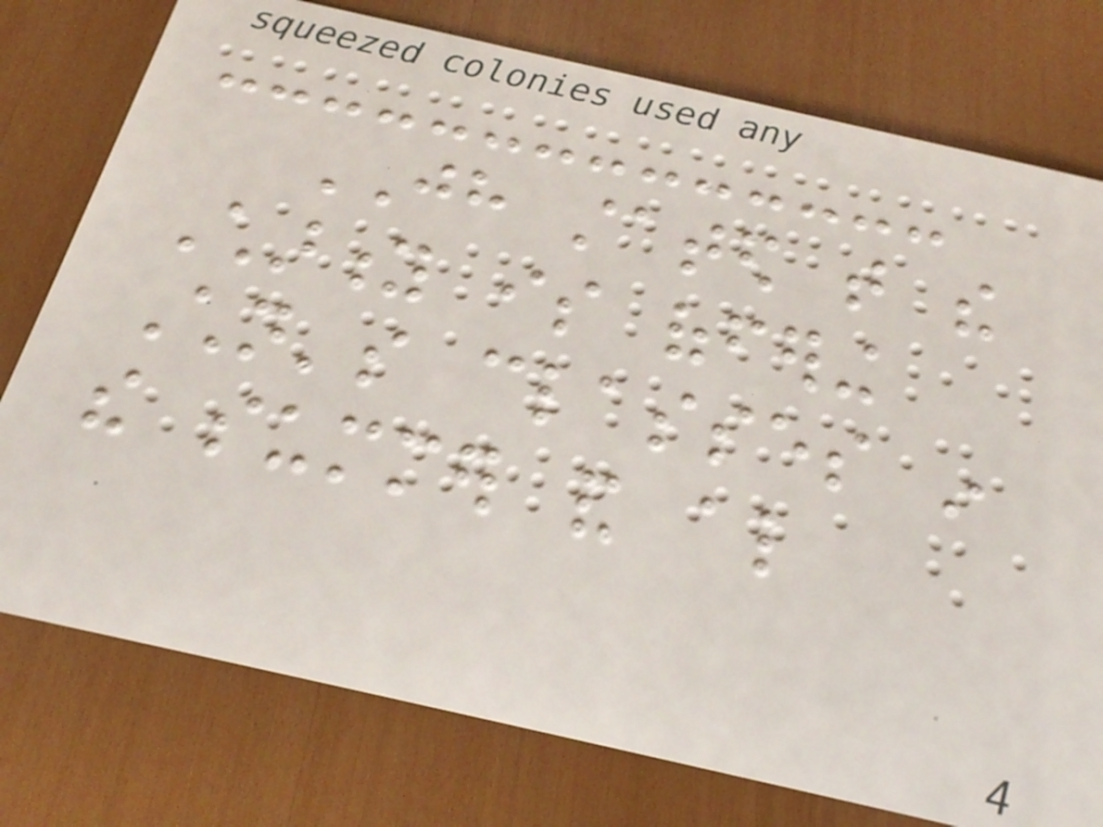JH stated that the
Charity is offering
Children's classes in
the summer and also
